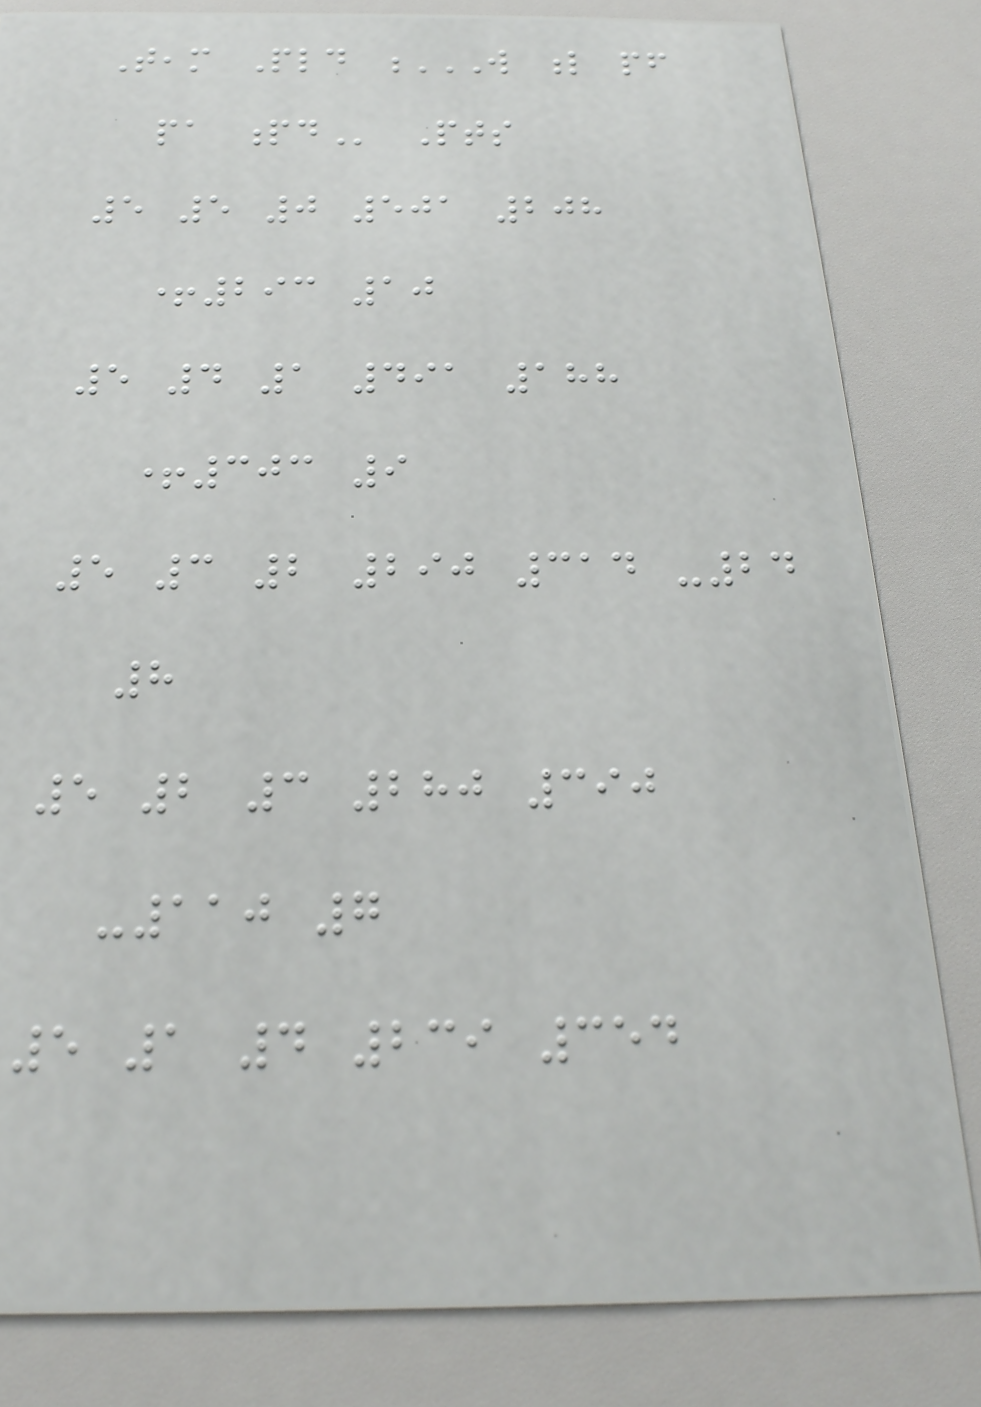Team Pld W L PF
PA PD Pts
5 5 0 501 208
+293 10
5 4 1 491 188
+303 9
5 3 2 290 314 -24
8
5 2 3 280 390
-110 7
5 1 4 239 354
